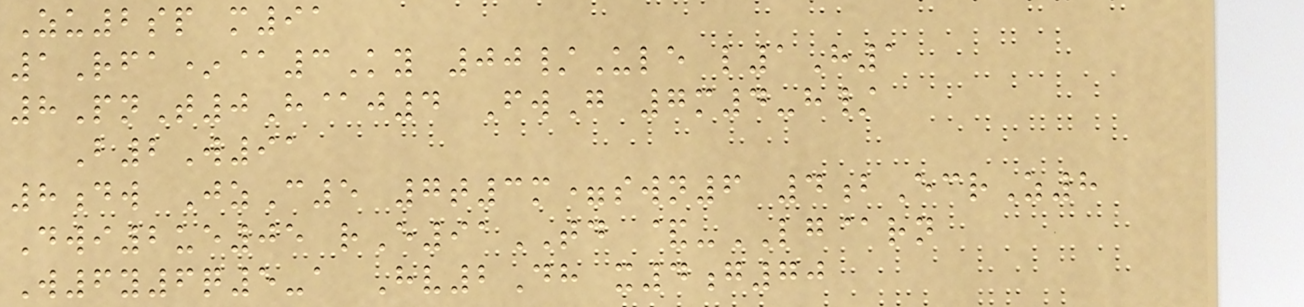Zu2sp m91
1Rfa*@3Ky 00/Ule l1H1
8PnT0H@j4 FwG 7m4-h/
B2W91
8dw JzC5 7t3m=swn6 4bEcrZ8
Dwi2ue05 rE91TD &-LG@rn
W6y6q5-a Hv2Dh x4g70
